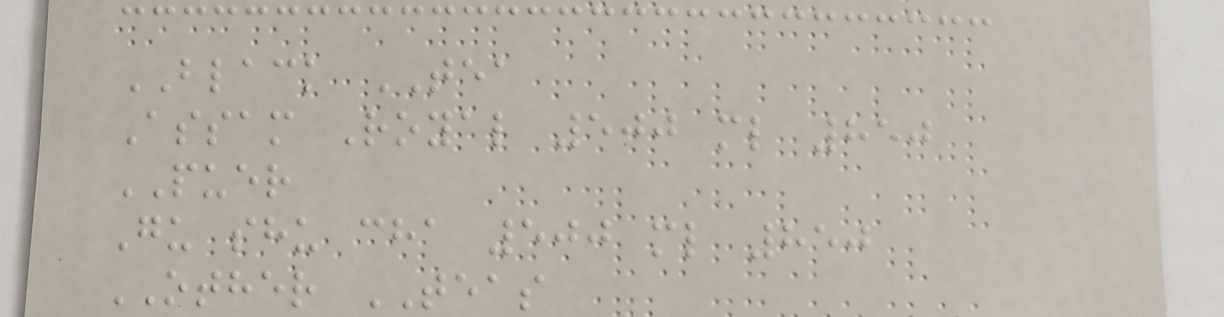BLACK TEA
Assam Royal 500 ml 850
PUER
Gu shu cha 500 ml 850
OTHER TEAS
